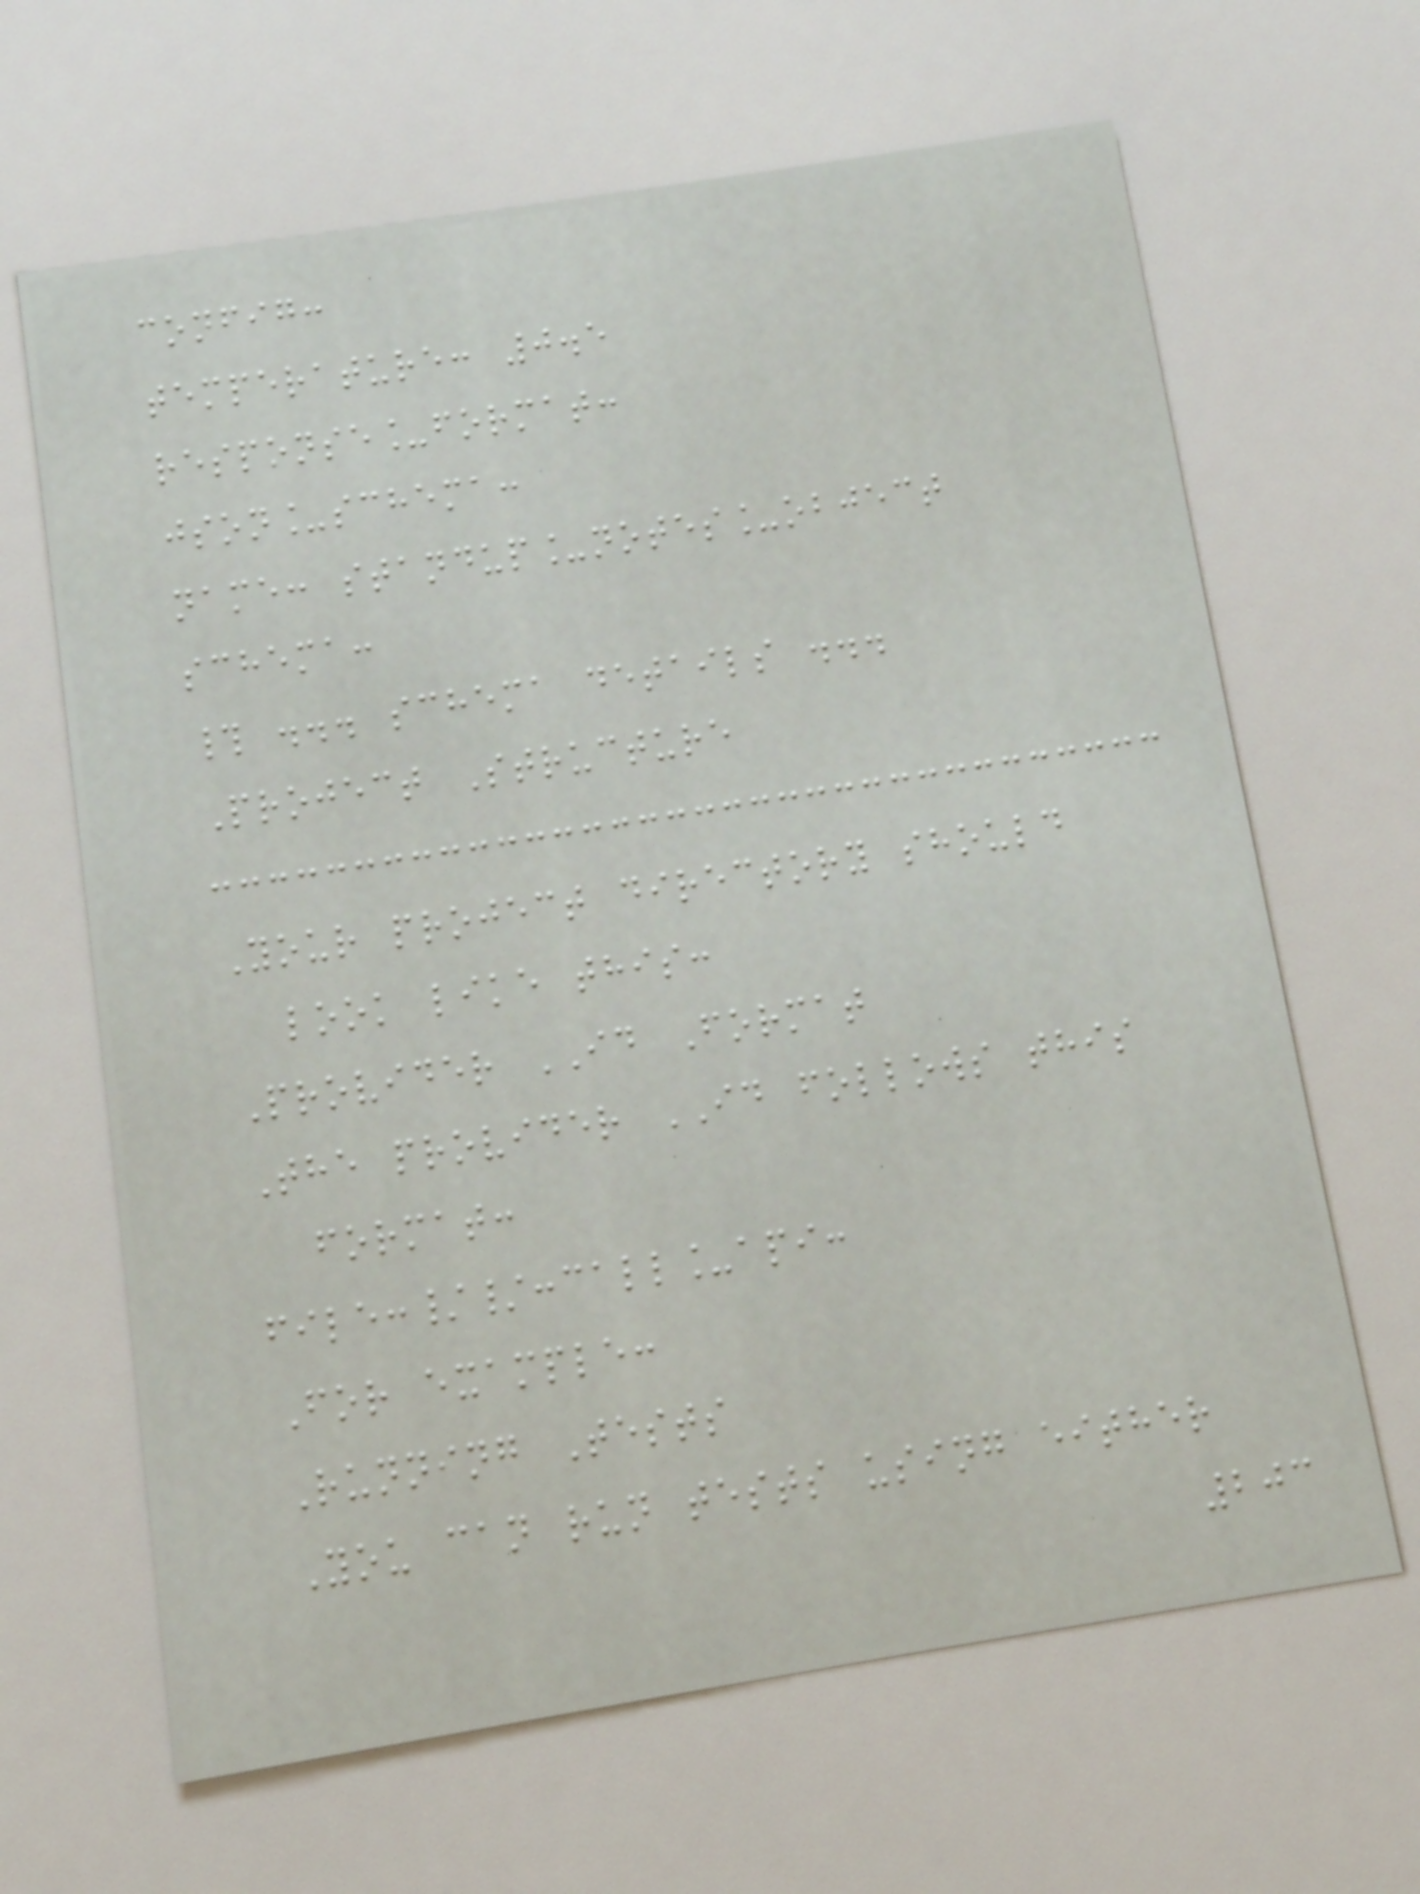config:
temperature: 0.5
response_format:
json_schema:
name: standup_notes_object
schema:
# ... schema details ...
Project Structure
Your project directory should
look like this:
Provider ID Format
The provider ID follows this
format:
file://:call_api:
For example:
Running Tests
You can run tests using either
203
